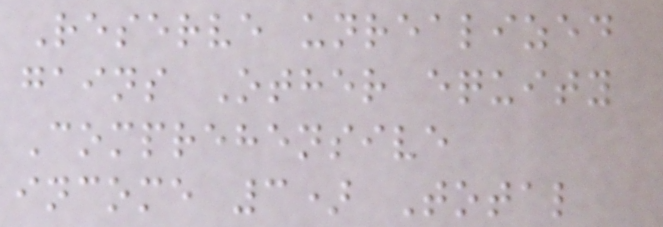Reserve unrealized
gains Other equity
Comprehensive
income 3) Total
